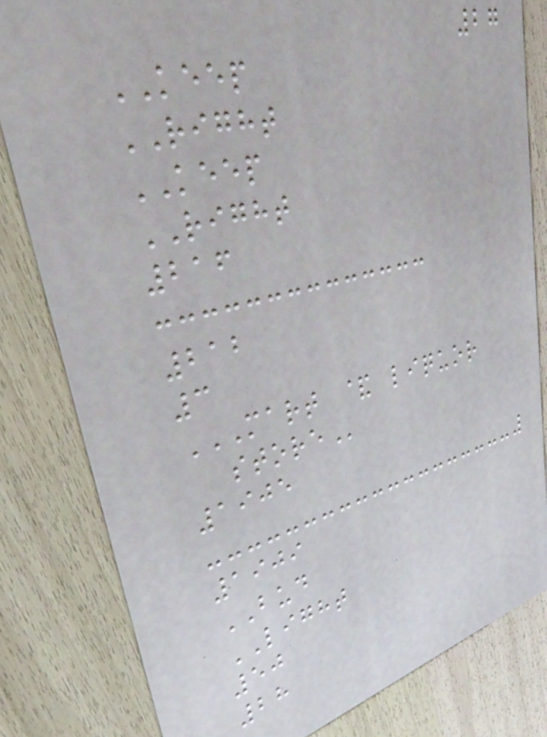27
KEEP
RIGHT
KEEP
RIGHT
216
212
3
MART & LIQUOR
STORE
1905
1909
BUD
LIGHT
50
28
